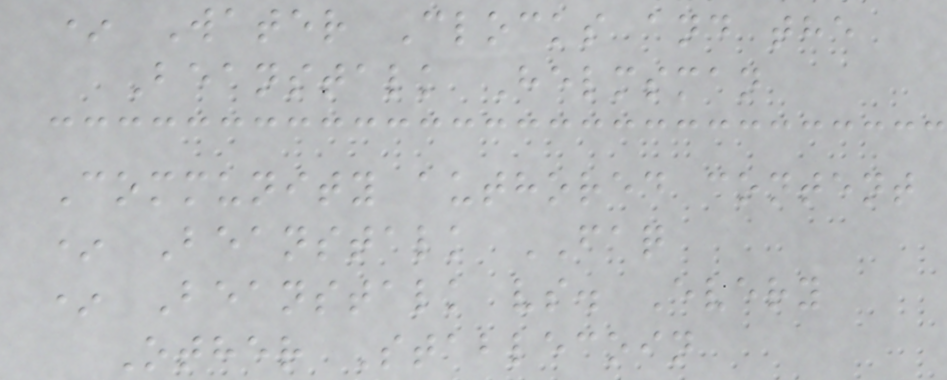* Water Clocks and the
Beanstalk Helmsman
Community authored content
* Beanstalk FAQ
* Beanstalk vs. Every
Other Stablecoin
